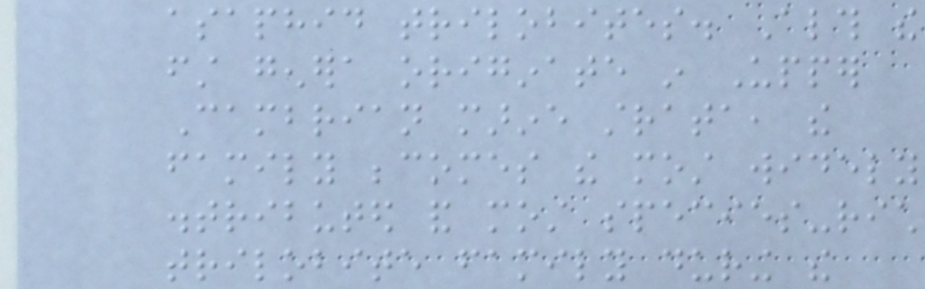asaphid trilobites. Although the
first genera originate in Upper
Cambrian marine strata, the
family becomes the most widely
distributed and most species-rich
trilobite family during the
